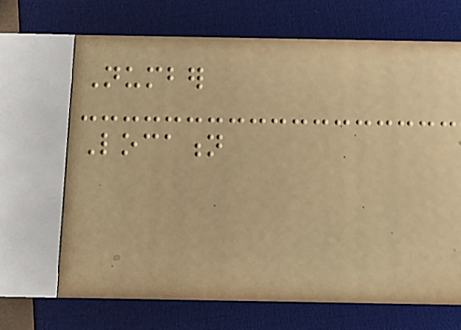Number
Location
